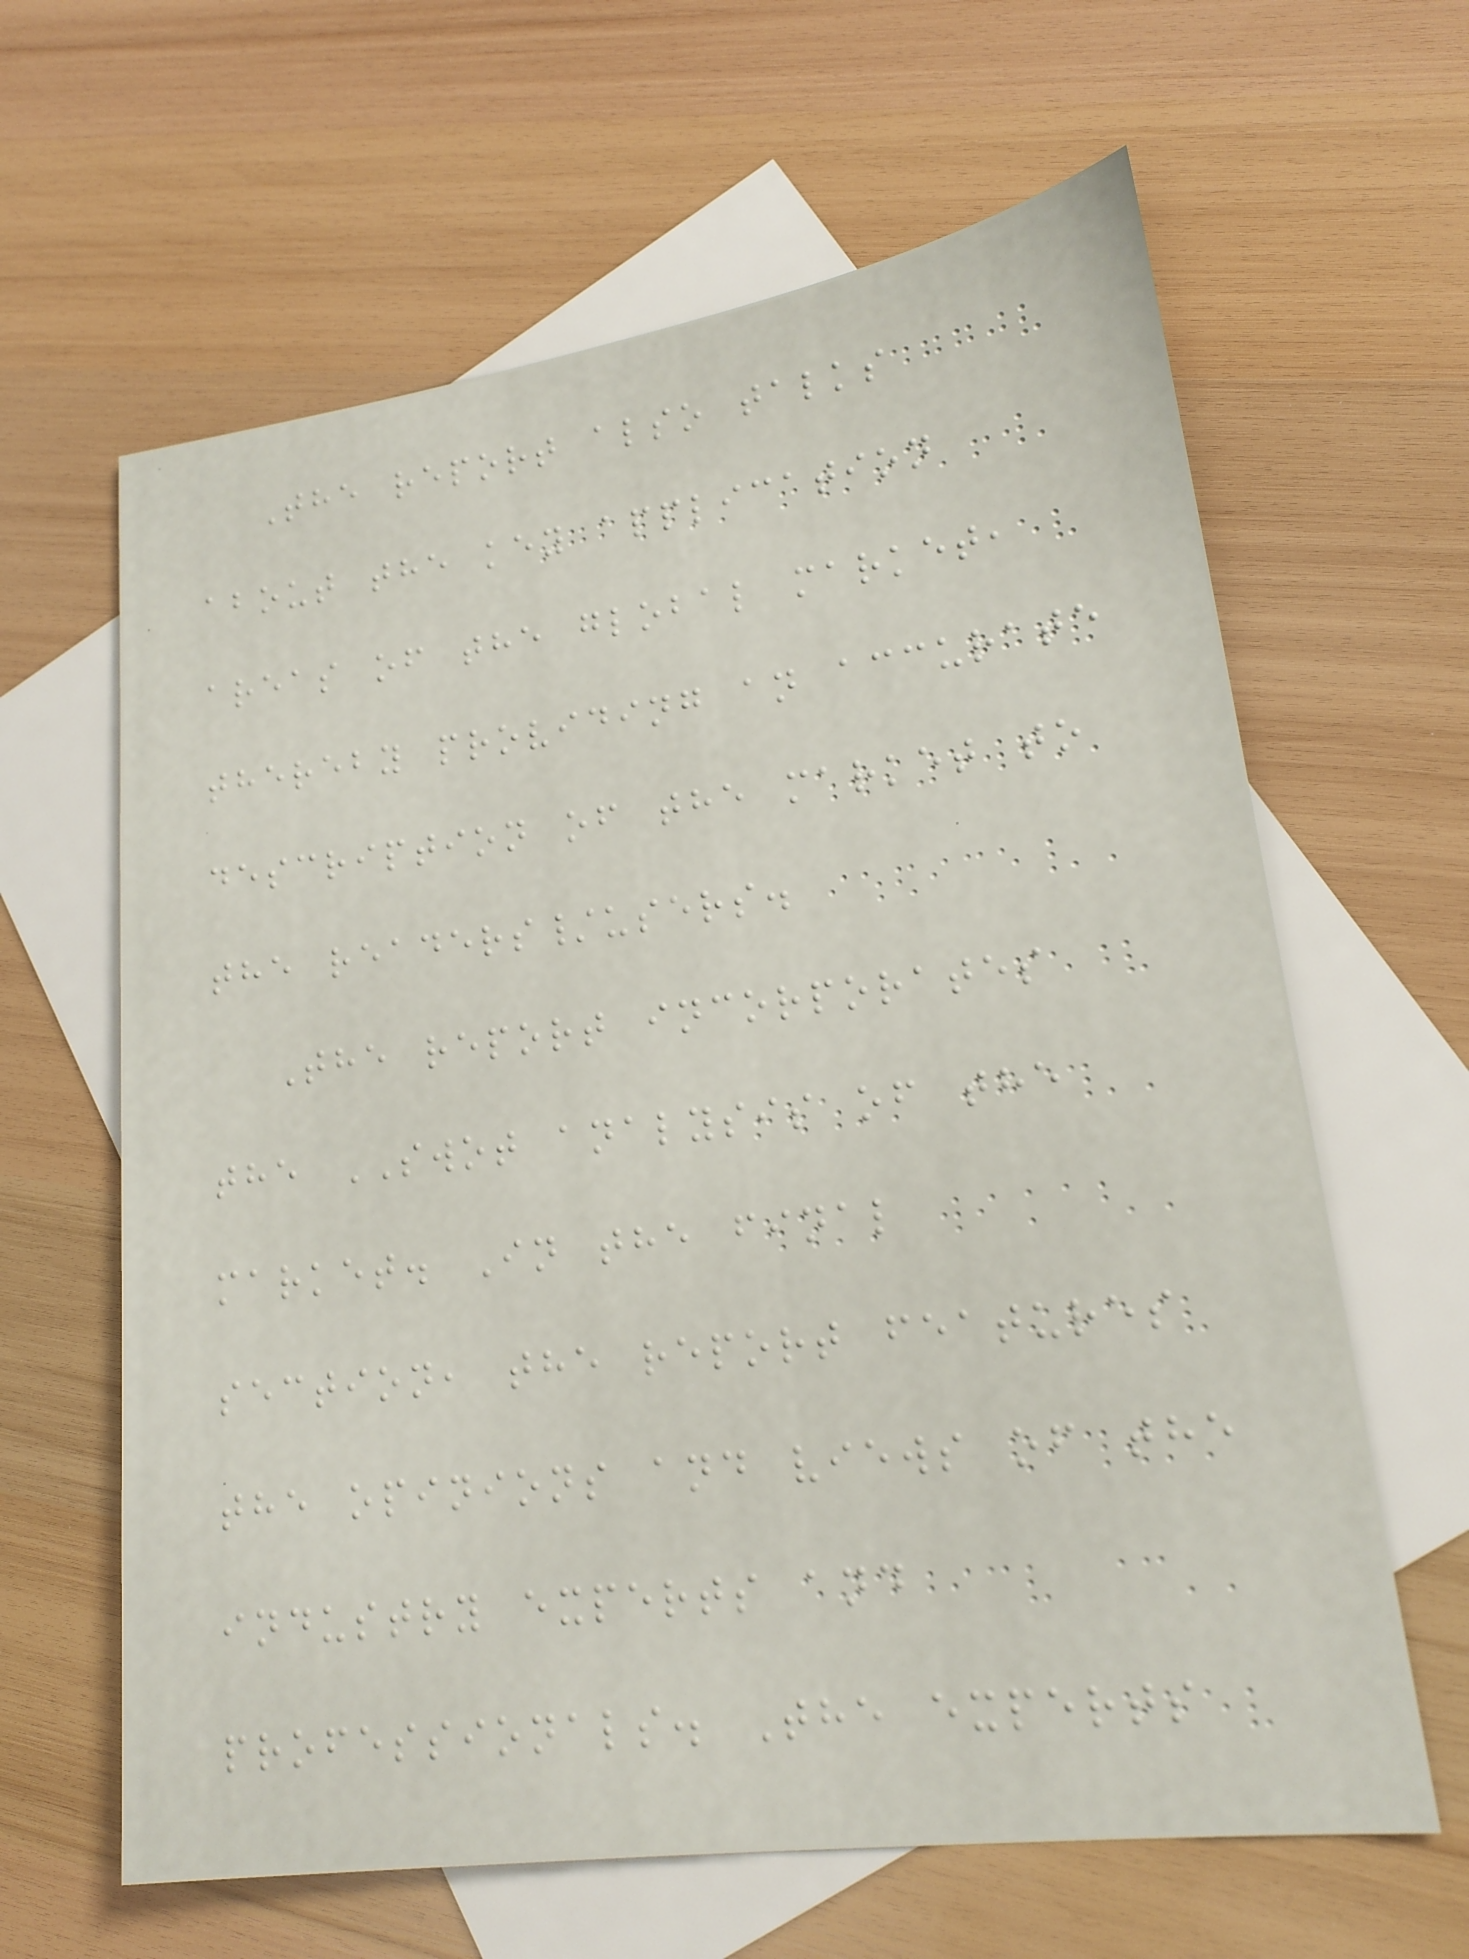The report also talks
about the key application
areas of the global market,
thereby providing an accurate
description of the market to
the readers/users.
The report incorporates
the SWOT analysis of the
market. In the final
section, the report features
the opinions and views of the
industry experts and
professionals. The experts
